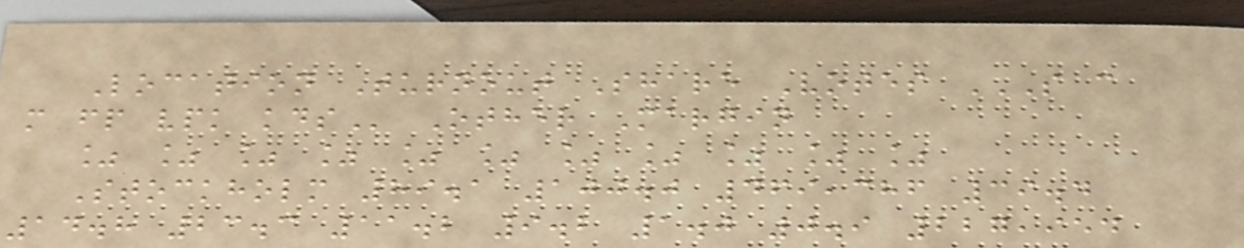Location Turnout Share Votes S C
M FP VPK KDS Other Margin
% % % % % % % % % % %
Stockholm 89.1 100.0 469,386 39.4
14.8 23.3 11.2 9.2 1.0 0.9 227,954
